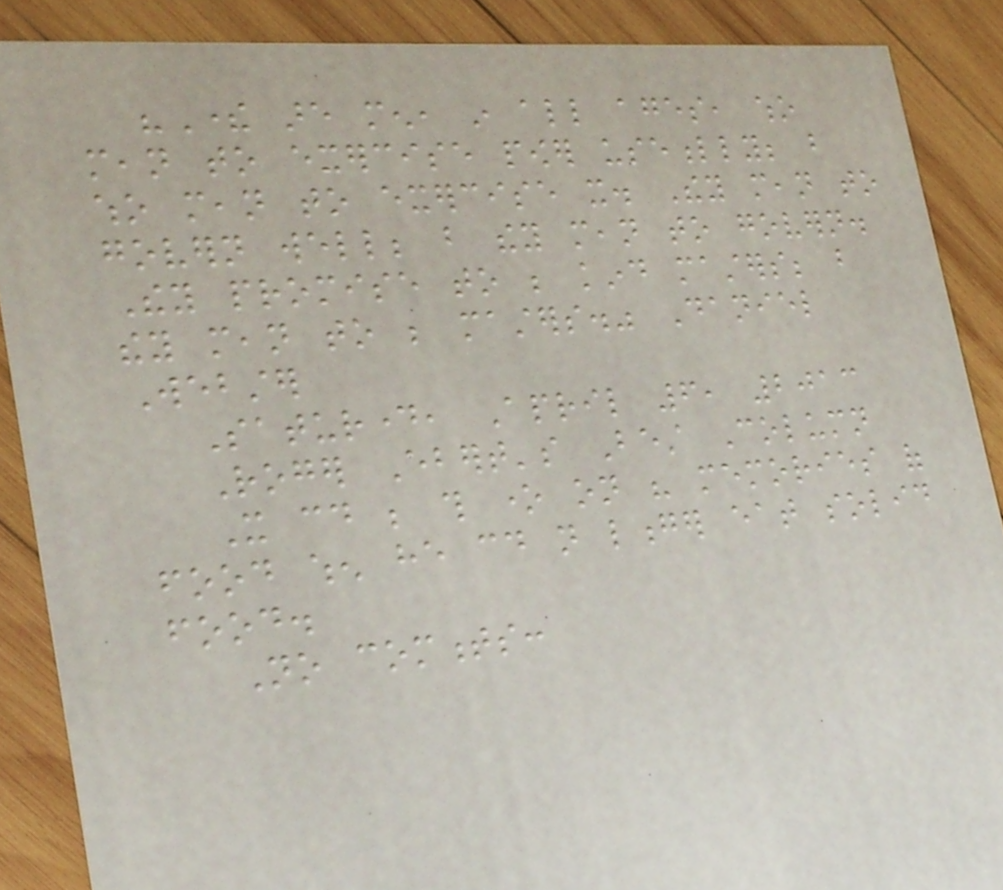"There are men, in all ages, who
mean to exercise power usefully; but
who mean to exercise it. They mean to
govern well; but they mean to govern.
They promise to be kind masters; but
they mean to be masters." Daniel
Webster
Saturday, April 6, 2013
Roger Ebert's Best Column
It could be this one on his memories of
food when he could not longer eat solid
food.
No comments:
